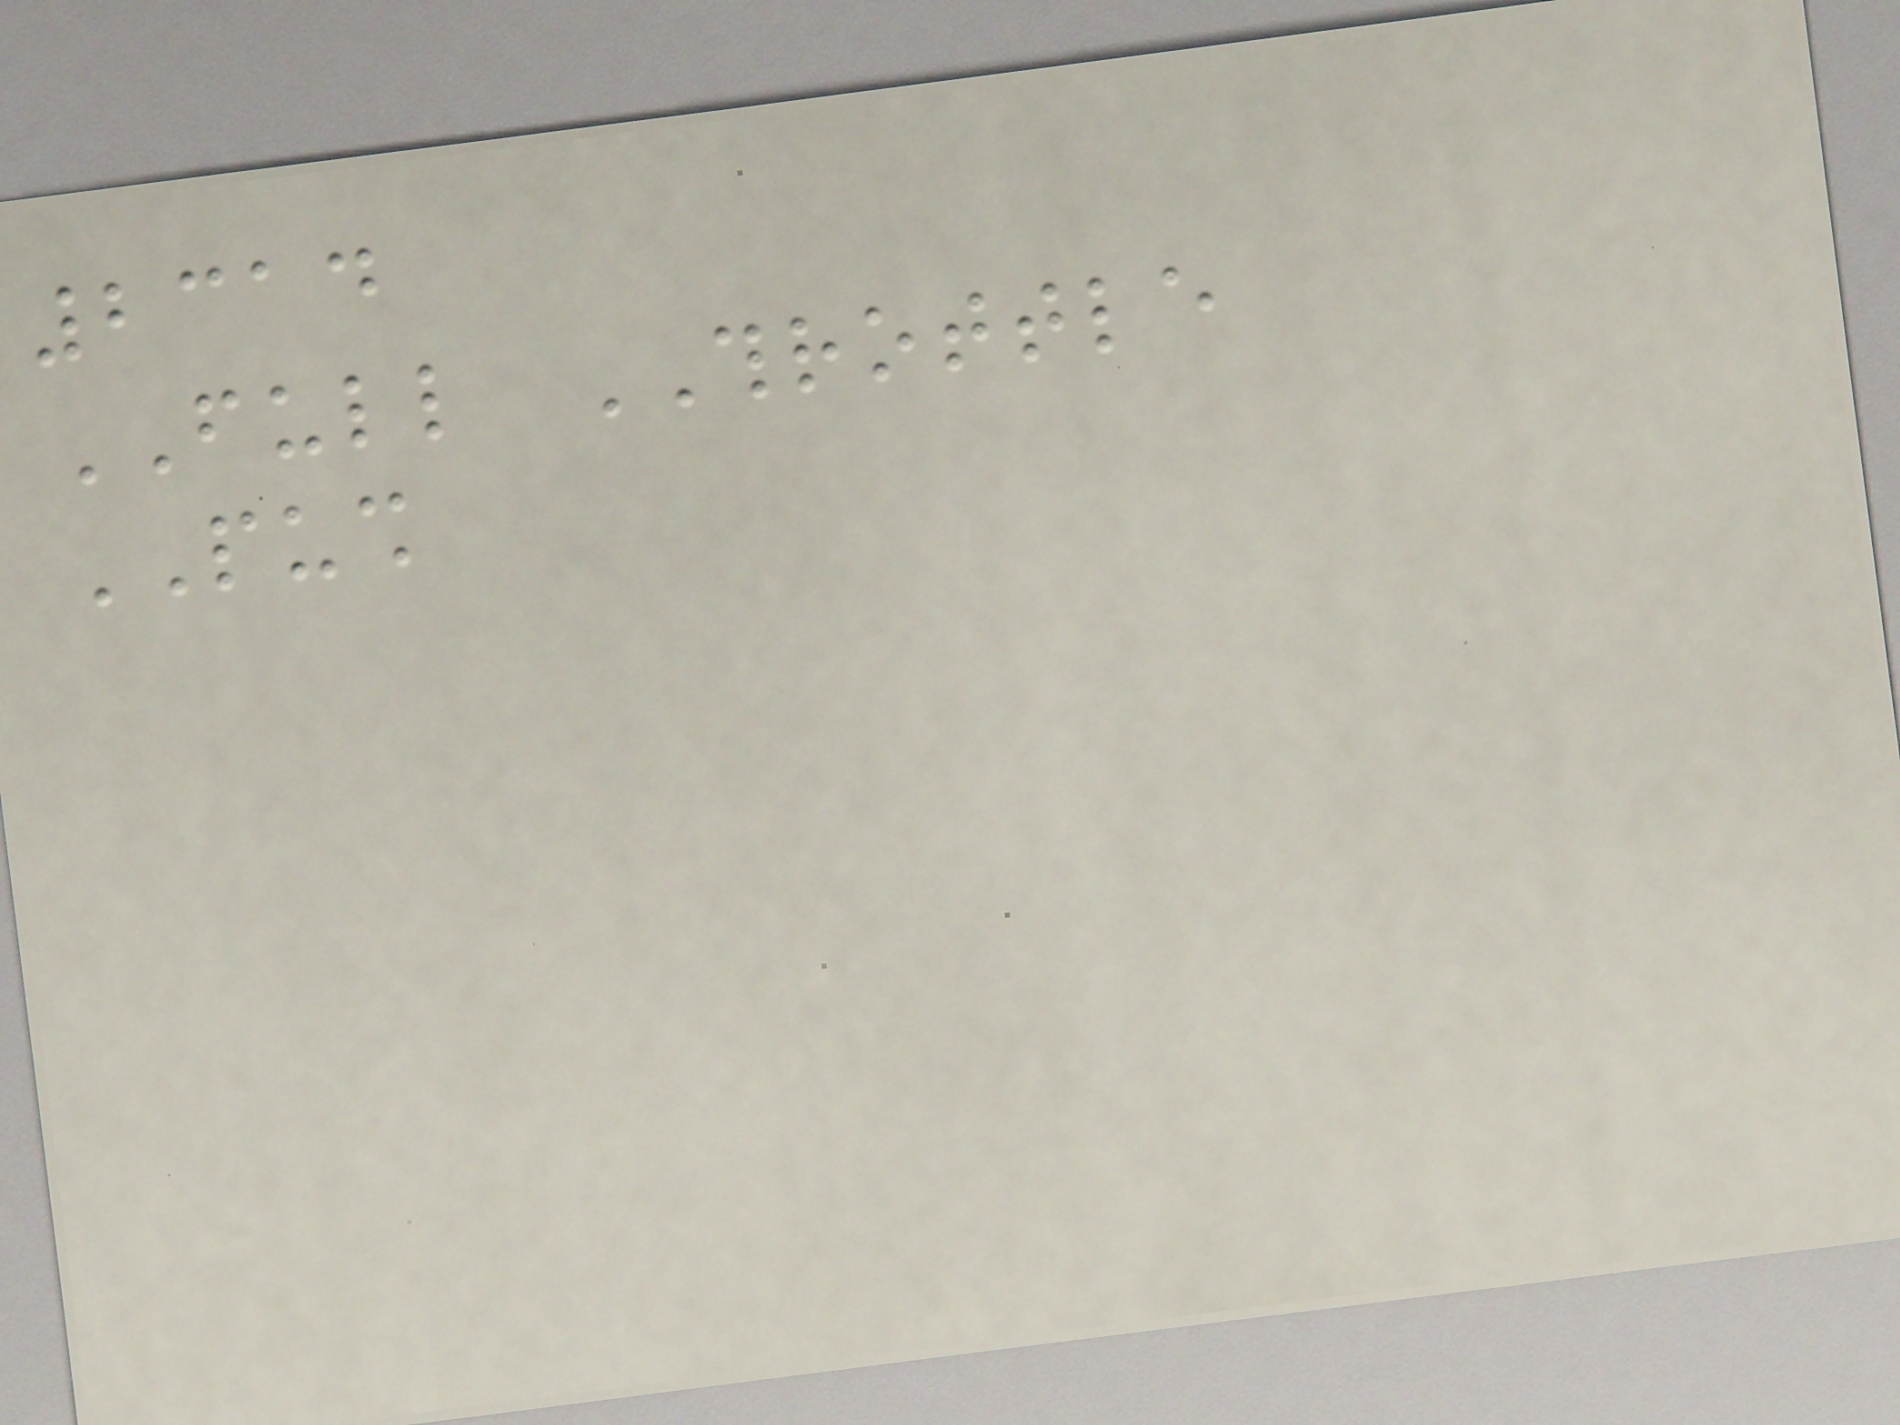2314
FULL THROTTLE
PUSH
